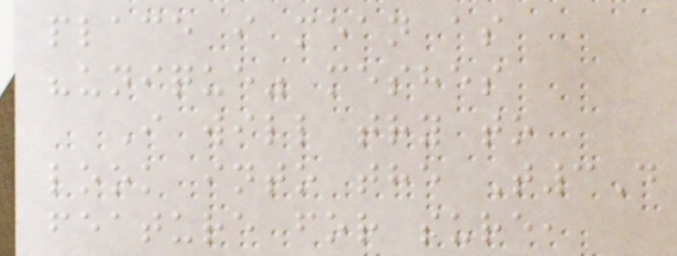place i mean as
"unique" meshes
I will try to
look into the T3D
feature for sure,
